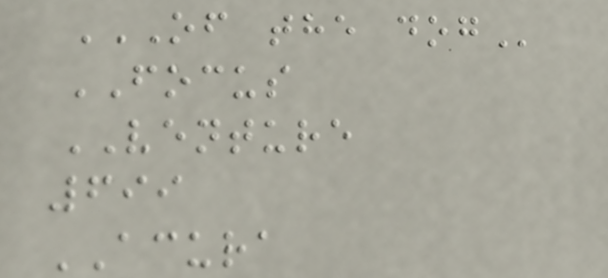OF THE DOG
FOCUS
VENTURE
699
ACURA
